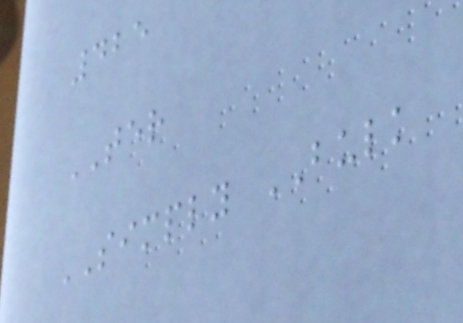425
TER
SIMPLY BULK
